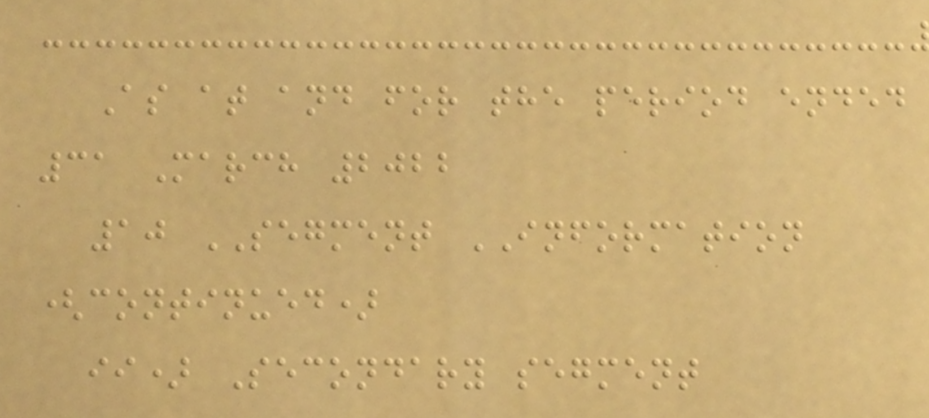As at and for the period ended
31 March 2022
10 SEGMENT INFORMATION
(continued)
ii) Secondary segment
